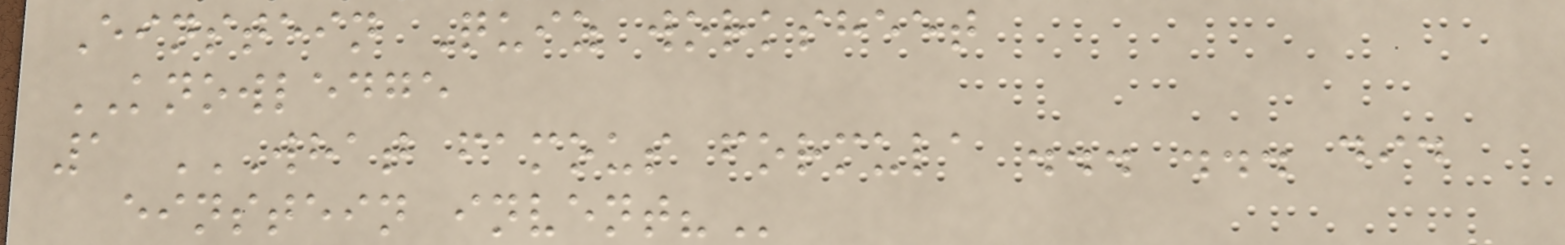Einstein Quiz worksheet
KNOWLEDGE
1 WHAT FAMOUS FORMULA ... ... DID
EINSTEIN INVENT?
